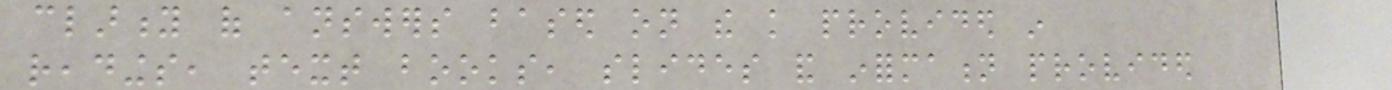clarity of answers based on the knowledge provided in
readings, text books, slides and information provided
